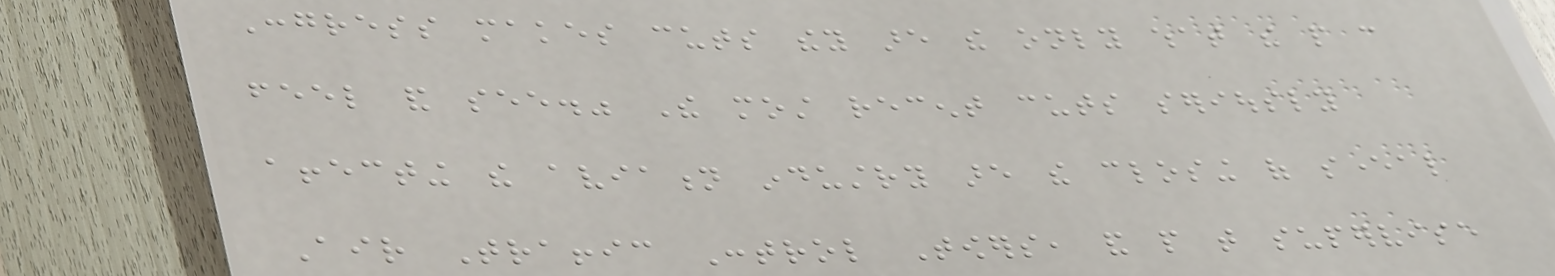Congress makes cuts they are the only what the people can
feel and see." The most recent cuts seriously
affecting the aviation industry are the closing of several
Air Traffic Control Towers, and people that supervise
